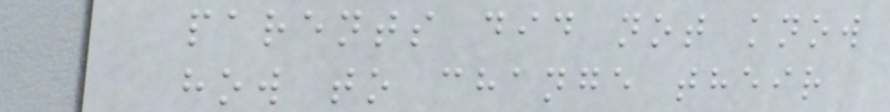parents did not know
how to change their
